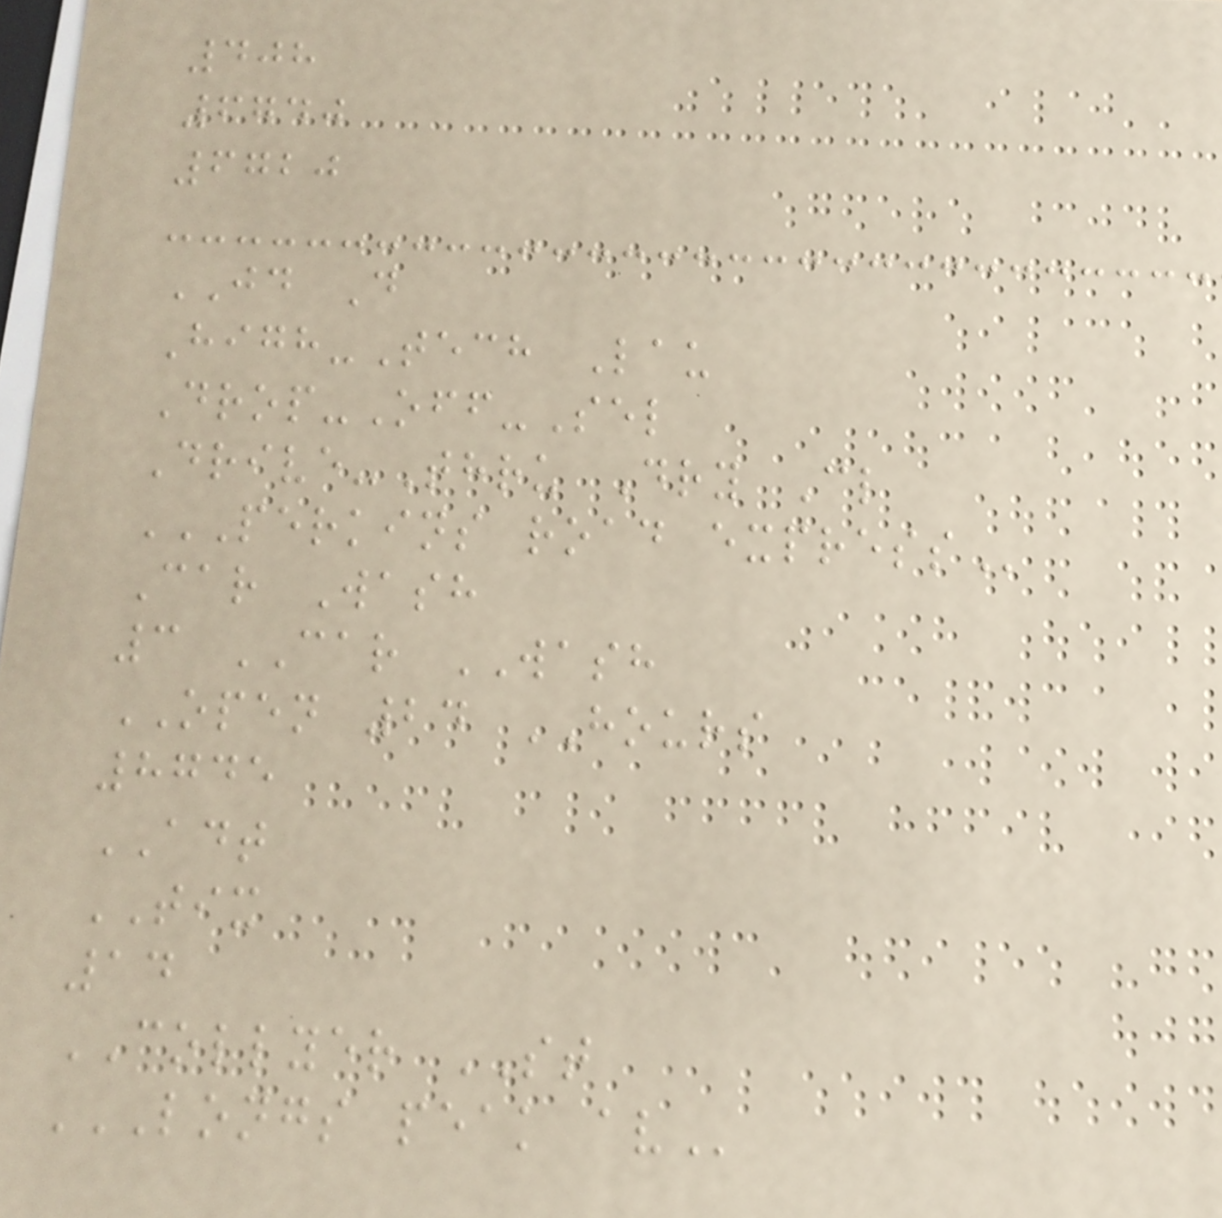408
6740
6720
JD D
High-Tech Lau
Drop-Off-Sel
Drive-Thru Dry Cl
PERKINS ROAD EXPRESS
Car Wash
3 CAR WASH
OPEN 24 HOURS
8745
ADT
TIX
14
COLLYER ST
LONGS PEAK AV
